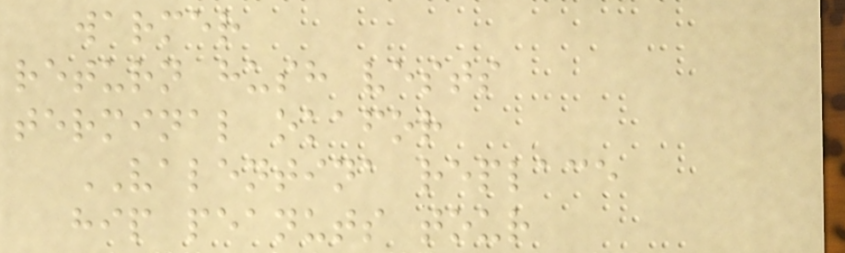warmer
return hush vests
terminal okafor
VALENTINA replace
hip peanuts tour
